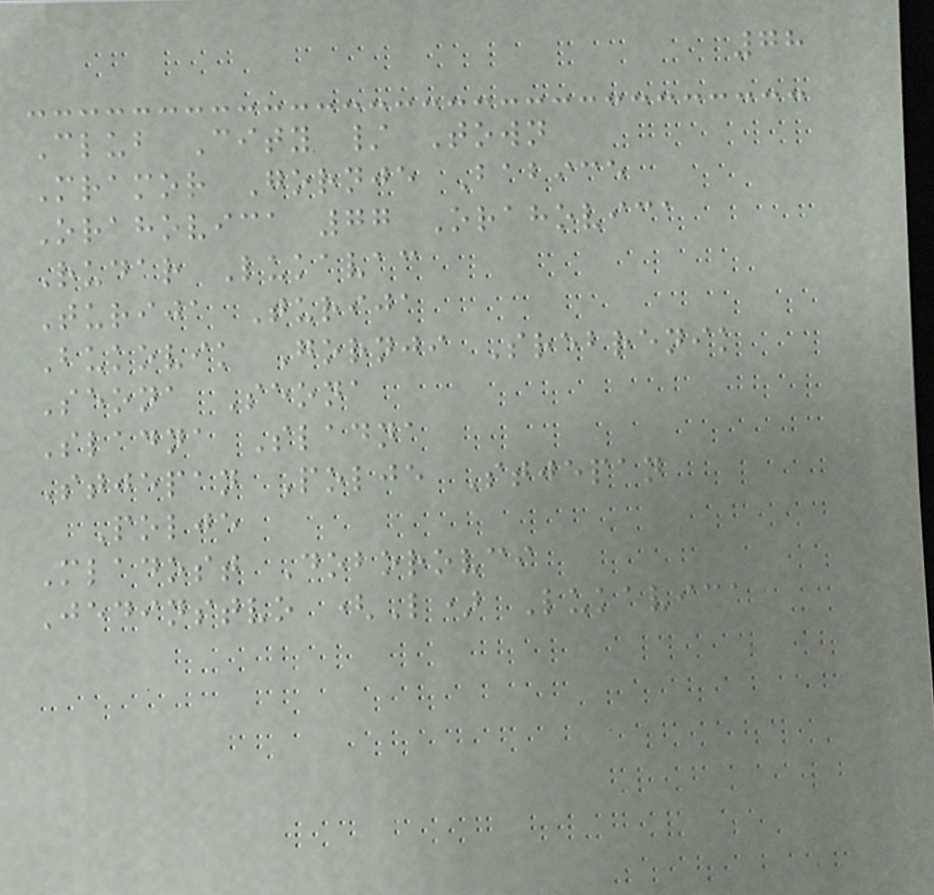78
Club City / Town
Mramor Gornje Babice
Orahovica 77 Orahovica
Rudar Lukavac
Turija Turija
Bukovik Gornji Srebrenik
Seona Seona
Sladna Sladna
Stjepan Polje Stjepan
Polje
Mladost Doborovci
Jedinstvo (L) Lukavica
